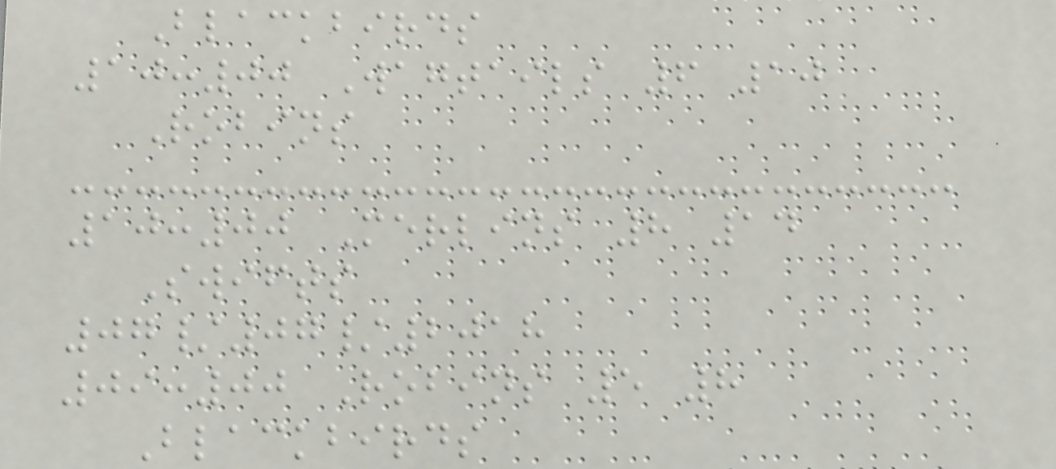Blackbirds
10:00 Wagtails 6 10
Robins
10:00 Merlins 8 14
Swifts
07/07/2018
09:00 Robins 5 8
Blackbirds
